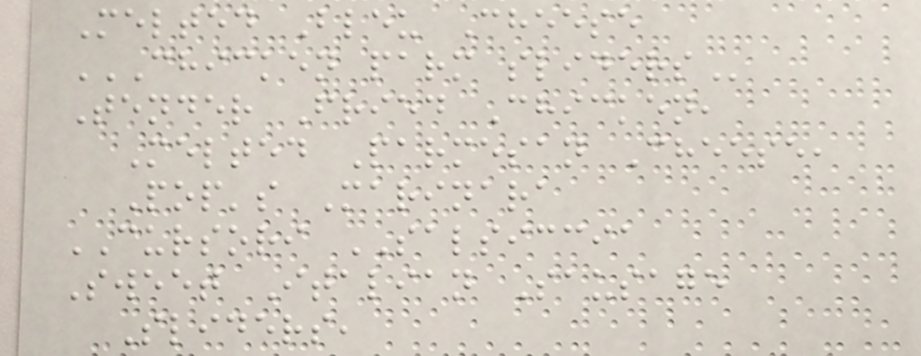Melted Bleu Cheese
CHICKEN PARM SLIDERS
Tender Fried Chicken,
Melted Parmesan Cheese,
Pop's Marinara
CURSORI SALSICCIA
Sweet Italian Sausage
Sliders,
